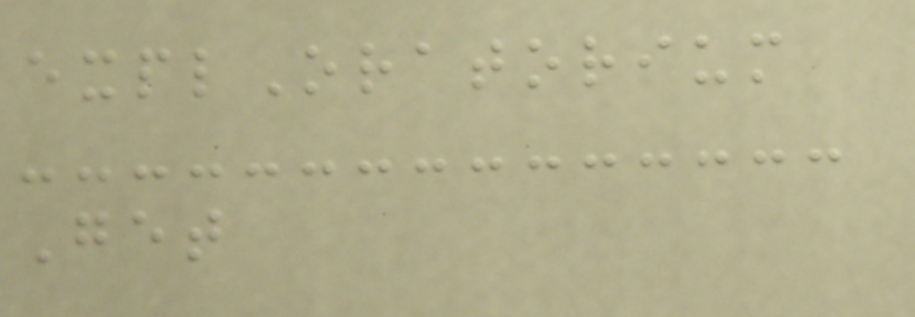explOratorium
Get
